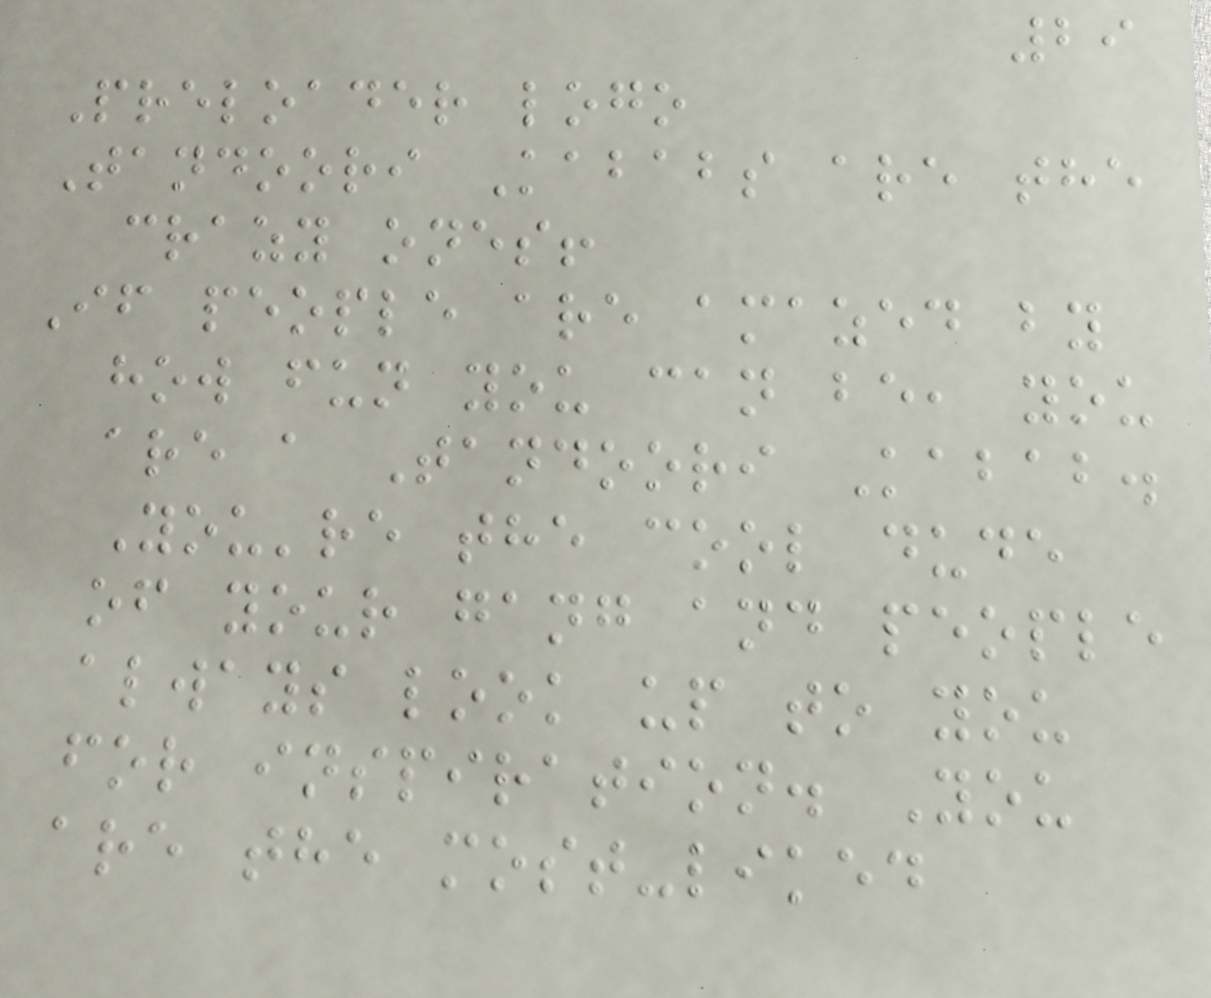29
Preloader logo
Tandoori Kababs are the
crazy ones!
If people are amazed by
how fun you can be, you
are a Tandoori Kabab.
You're the cool dude
of your gang and people
always look up to you
for inspiration. You
are the most-liked
